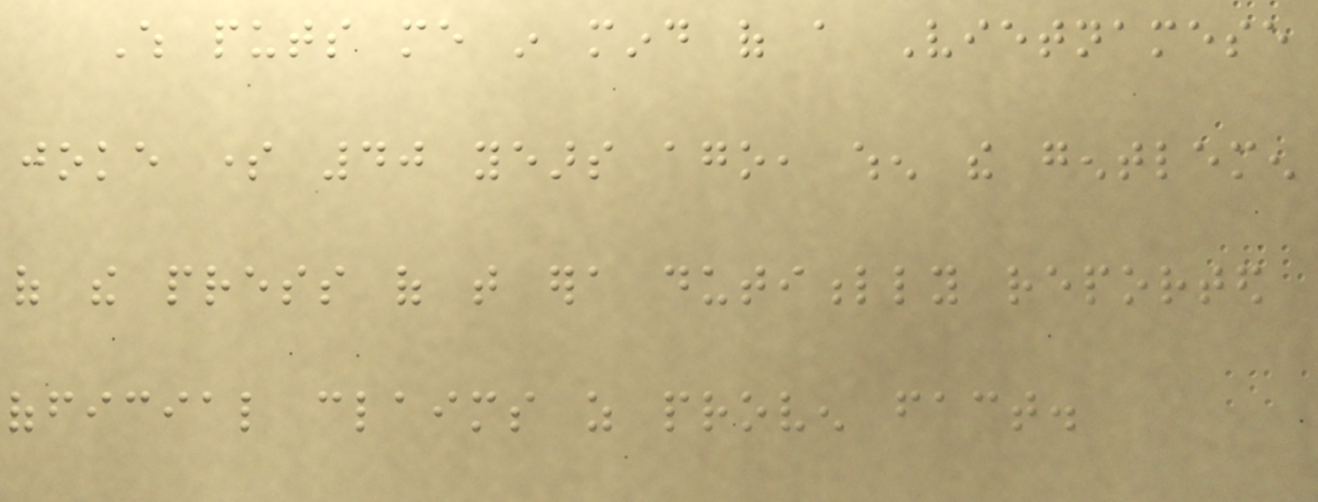Which puts me in mind of a Vietnamese
joke some 40 years ago, when the gentlemen
of the press of that era dutifully reported
official claims as proven fact.
